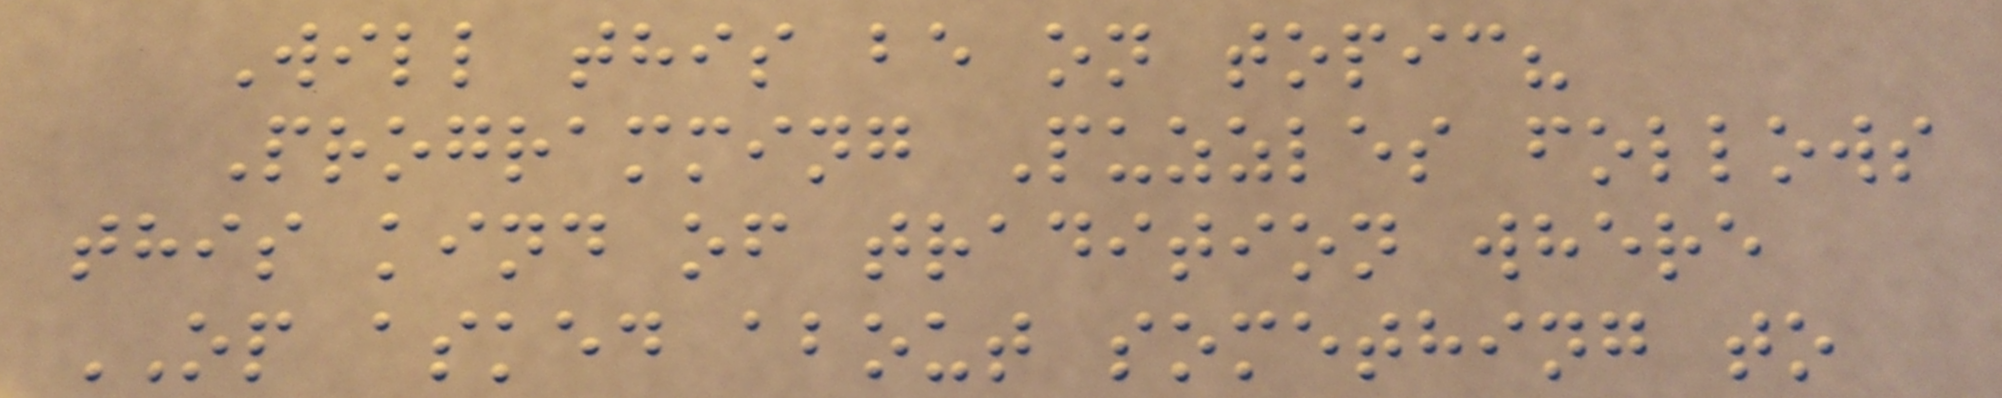Will this be on topic?
Programming Puzzles follows
this kind of tradition where
OP asked about something to
